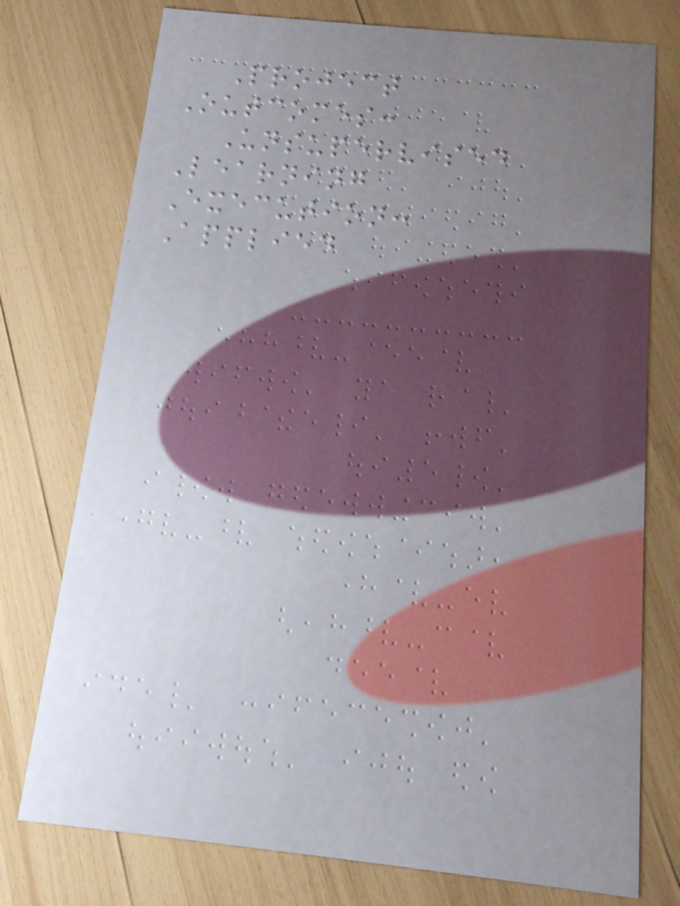Project
Outcomes:
Unsupervised
Learning
Execution:
Applied
